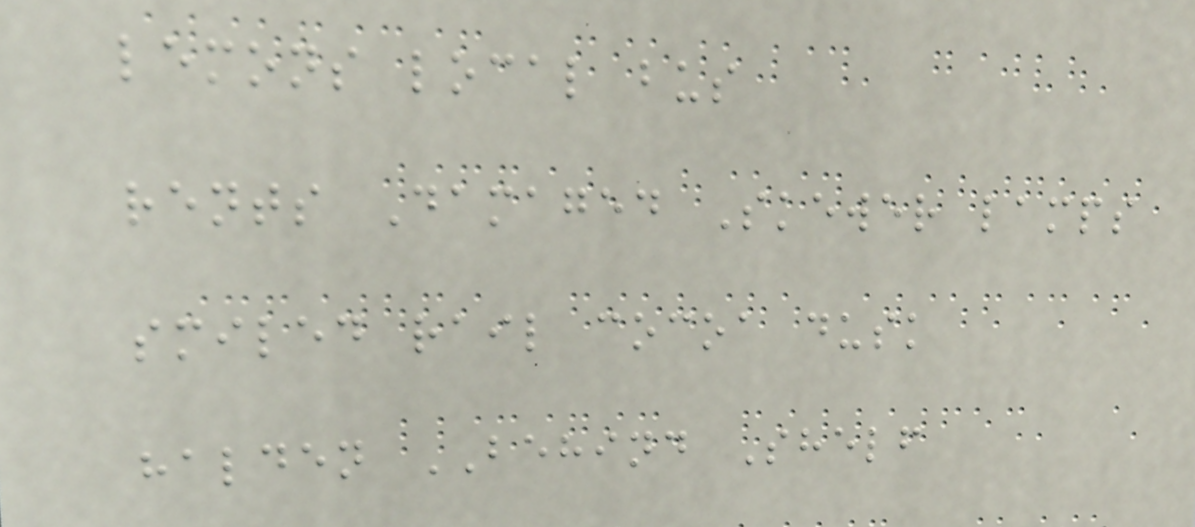lemons local bus
rents Damaged Skewer lamps
smiled rail cocoa dusk
halden BEHIND Shelf
